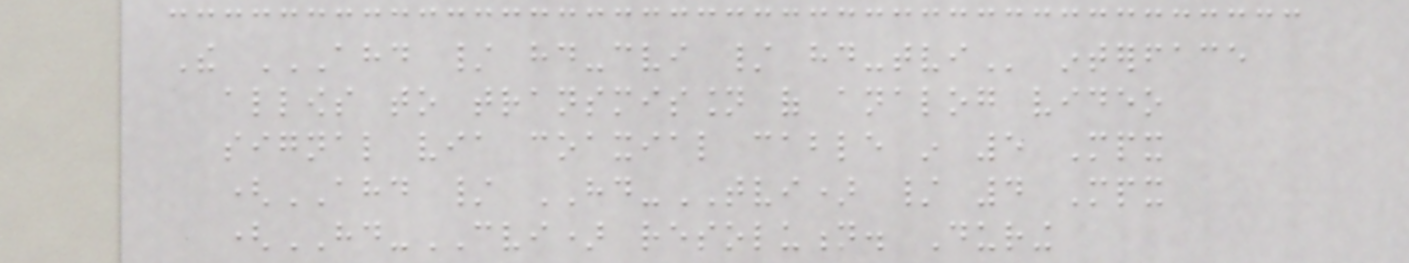The AHD / HD-CVI / HD-TVI interface
allows to transmission of analog video
signal via coaxial cable in 5 Mpx
(AHD / HD-TVI) / 4 Mpx
(HD-CVI) resolution. During
